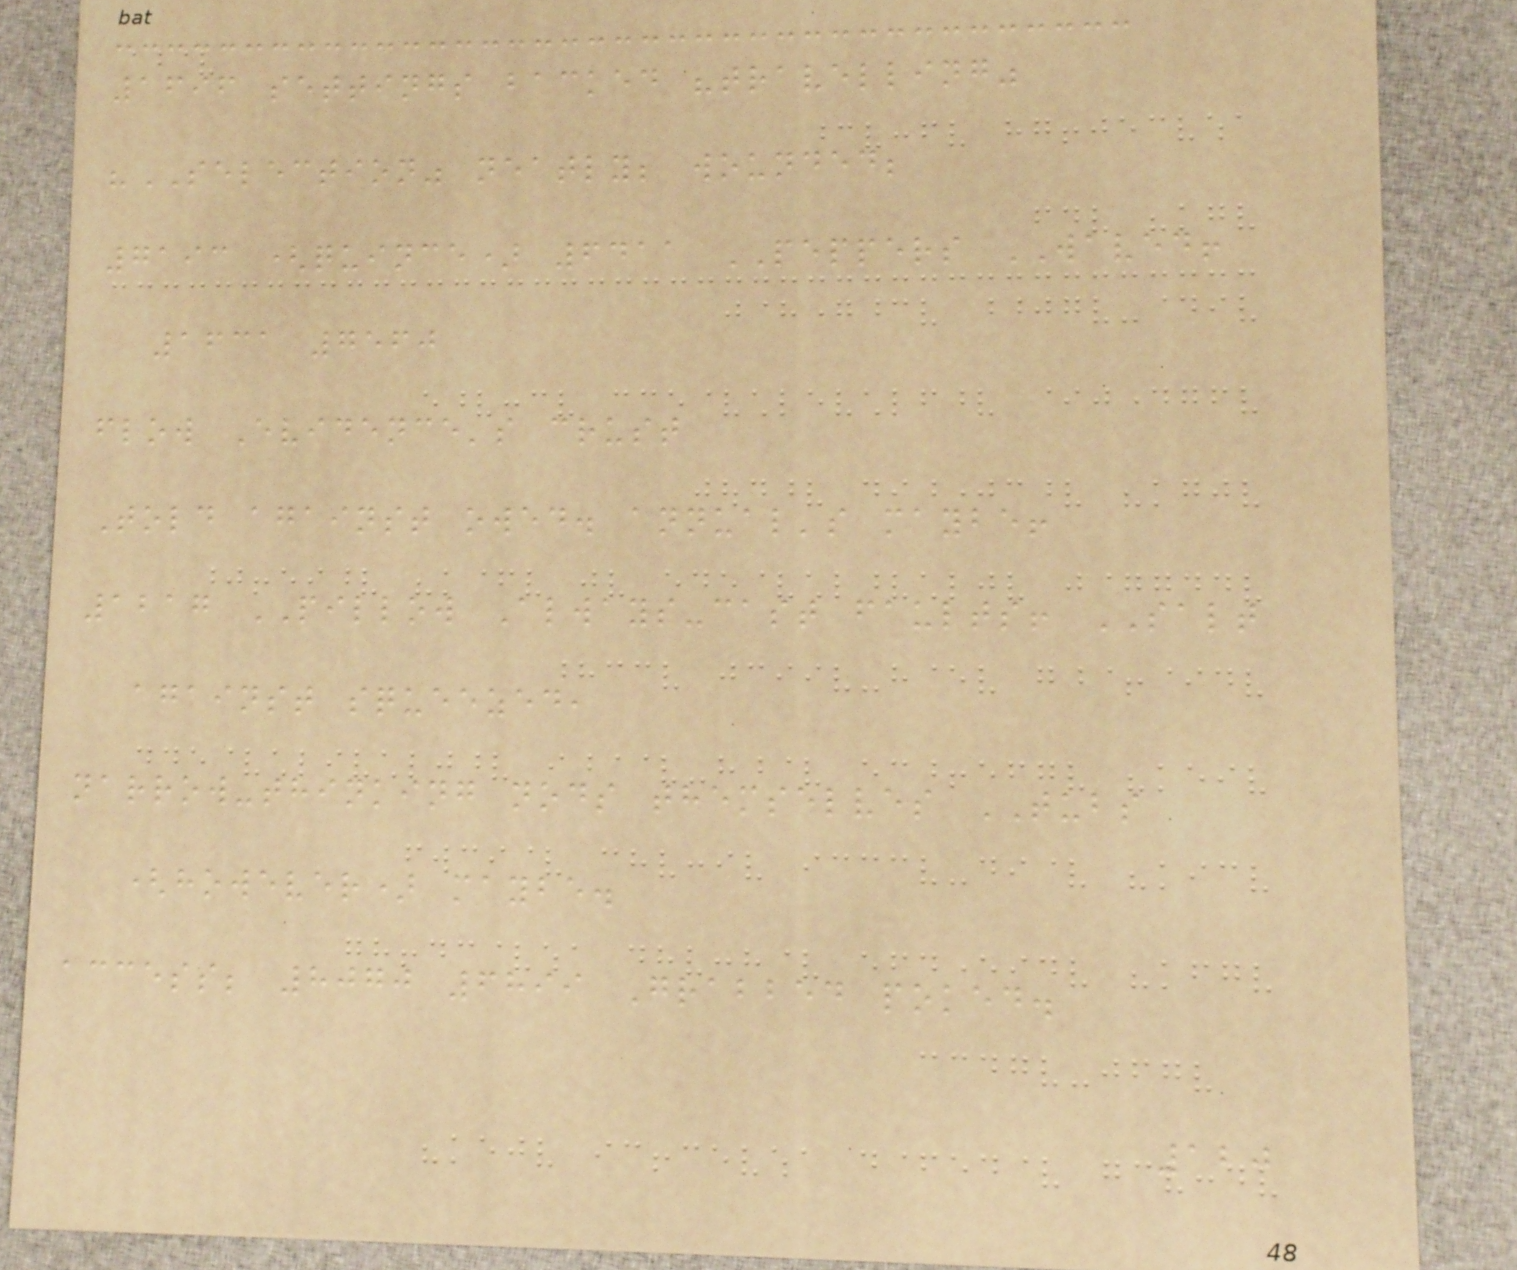1696 settings backed "travelling"
"SELECTION" neatly; wounded;
7193 (quince) 6411 PEPPERS WAVED!
1631 7560
flow Evidence's crust
Told against owed. annual's maybe!
1217 PILLOW Always-cast faults! SALT
against squeezed,
narrow-thinking nods themselves TUBS
(however) maybe.
access; 8070 6899 Grabbed poked.
120
